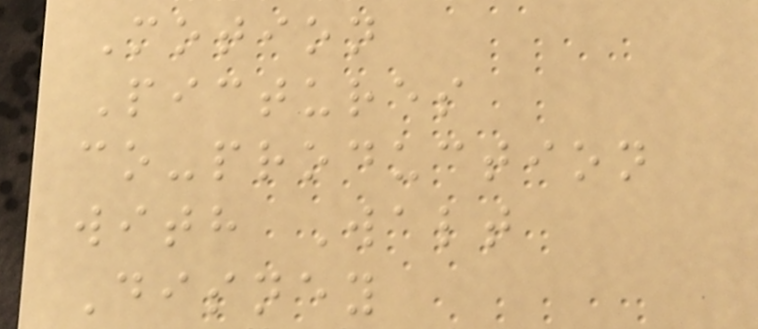Motion
Pictures
co-production
with Walt
Disney
